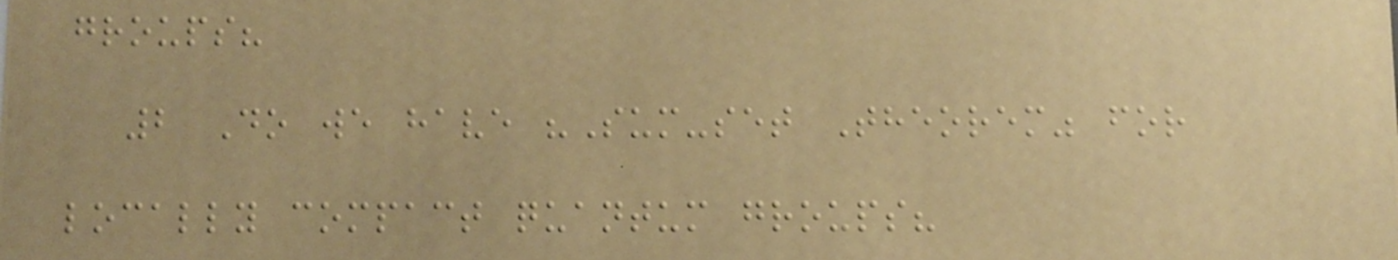groups?
2 Do we have "Sum-set Theorem" for
locally compact quantum groups?
